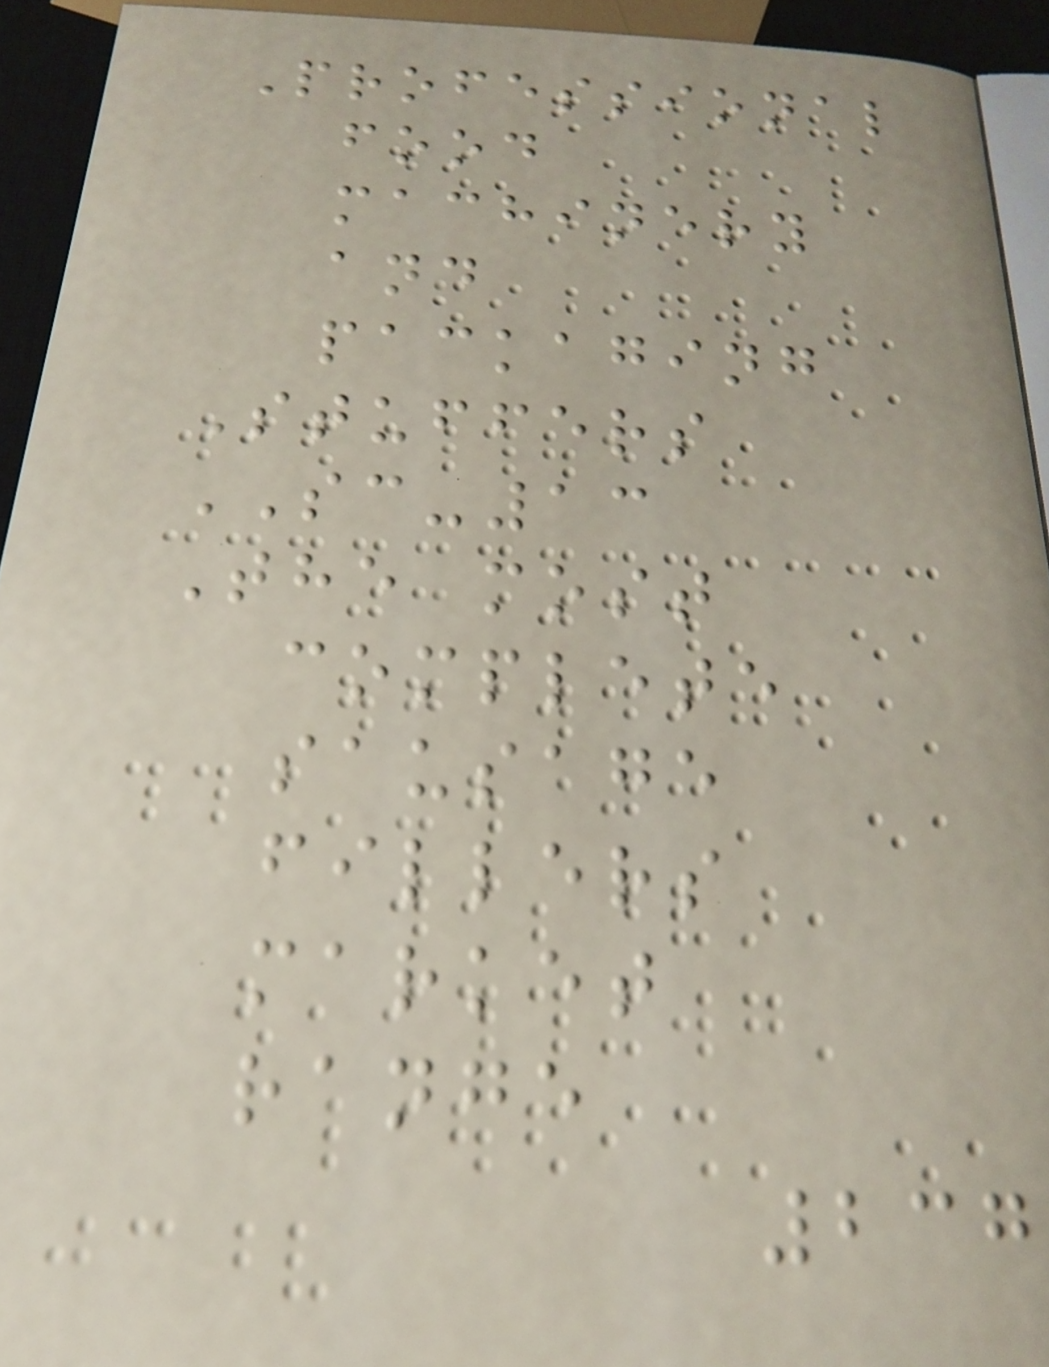Professional
food
machinery
and
packaging
Stuffers
SC-13
The most
complete
sausage
fillers
market
range
237
